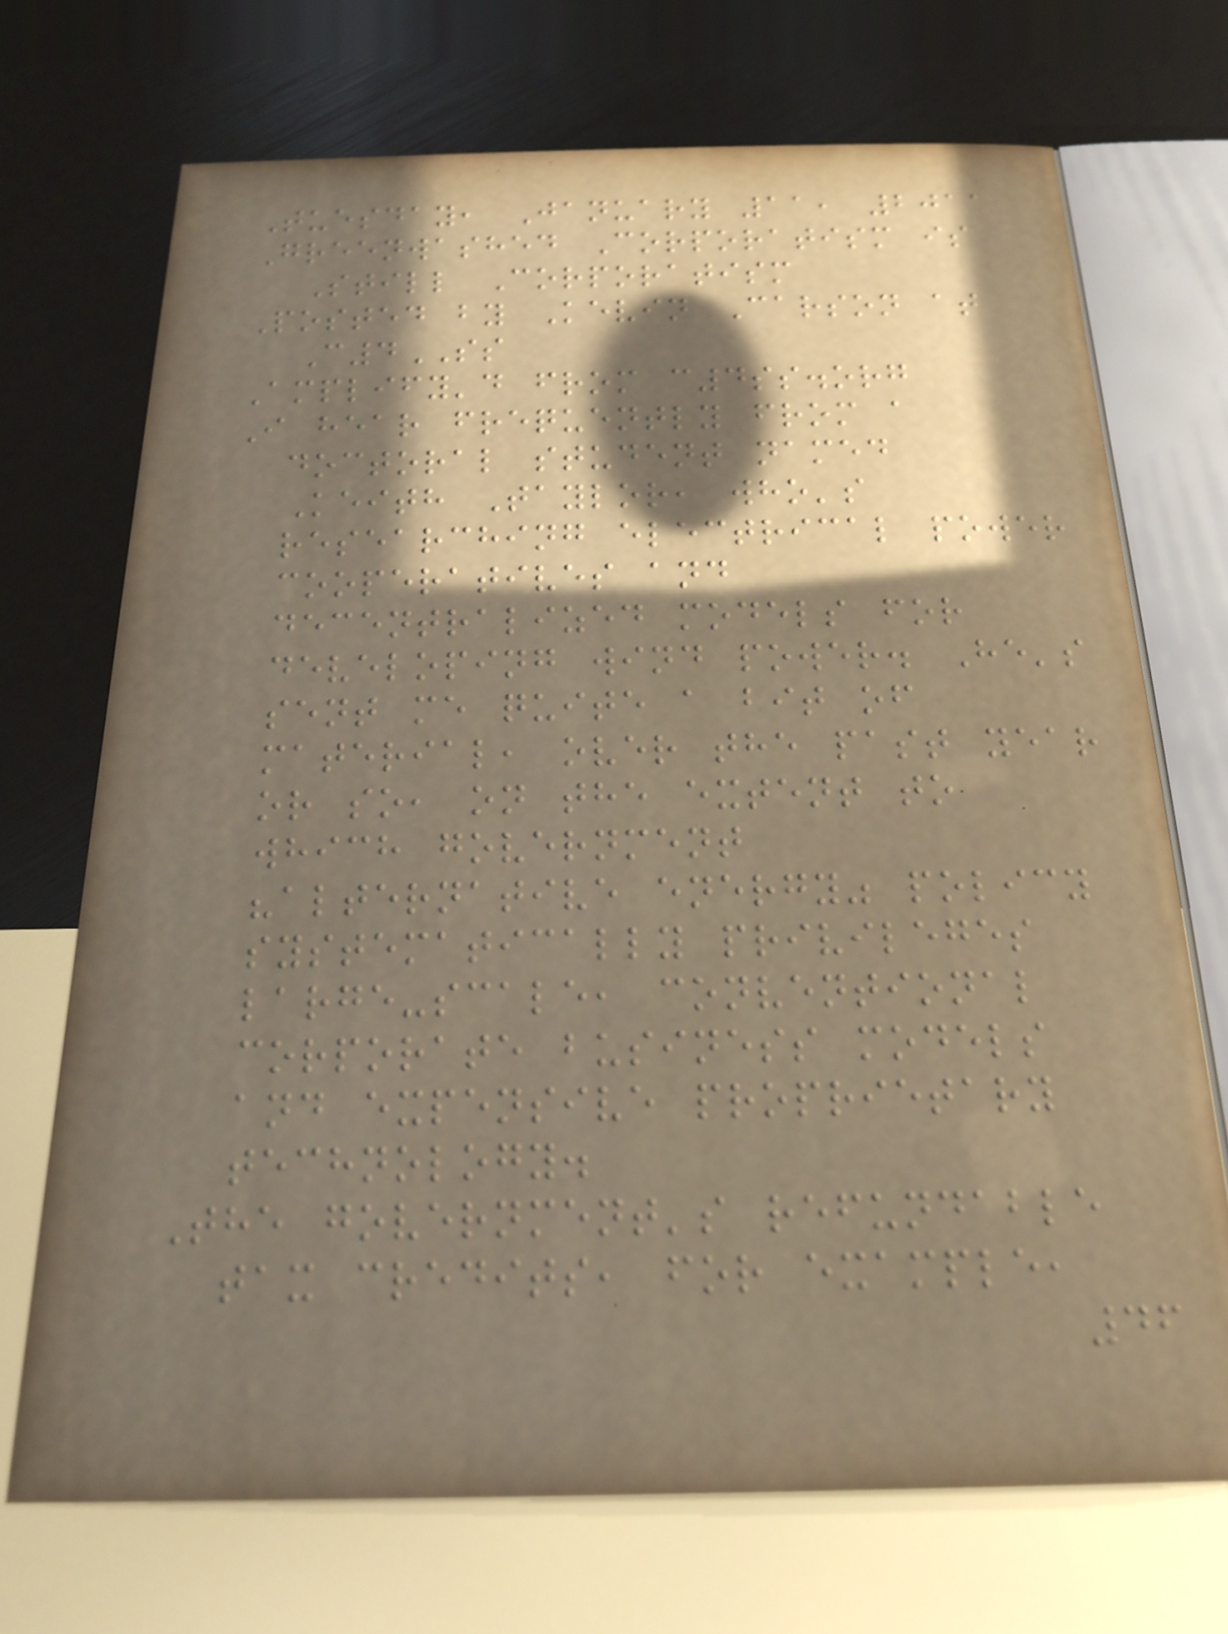Tuesday, January 11, 2011
Greenwashed Corporatism is
Still Corporatism
Posted by Kevin Carson at
C4SS
Amplify'd from c4ss.org
I hear frequently from a
doctoral student named
Keith Taylor, who's
researching electrical power
cooperatives and
decentralized models for
developing wind power. He's
sent me quite a bit of
material, over the past year
or so, on the extent to
which government
"alternative energy" policy
systematically privileges
large-scale, conventional
corporate business models
and expensive proprietary
technology.
The government's refundable
tax credits, for example,
46
